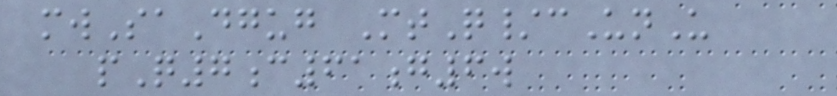mwSaDgug MtQ/cUnU
pQ7c61g6w
